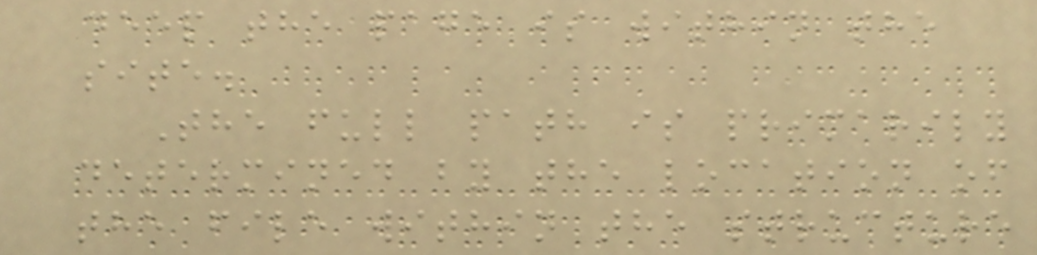deep the page is within the
site.
The full path is primarily
determined by the location of
the file within the structure
